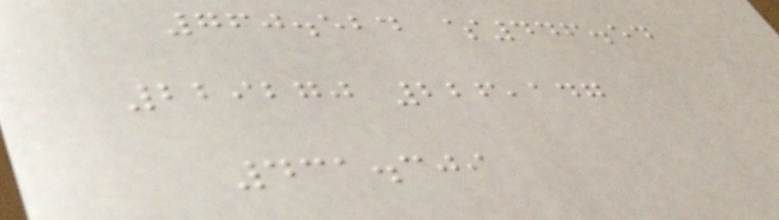760.524 $446.54
229270 226,147
431.309
